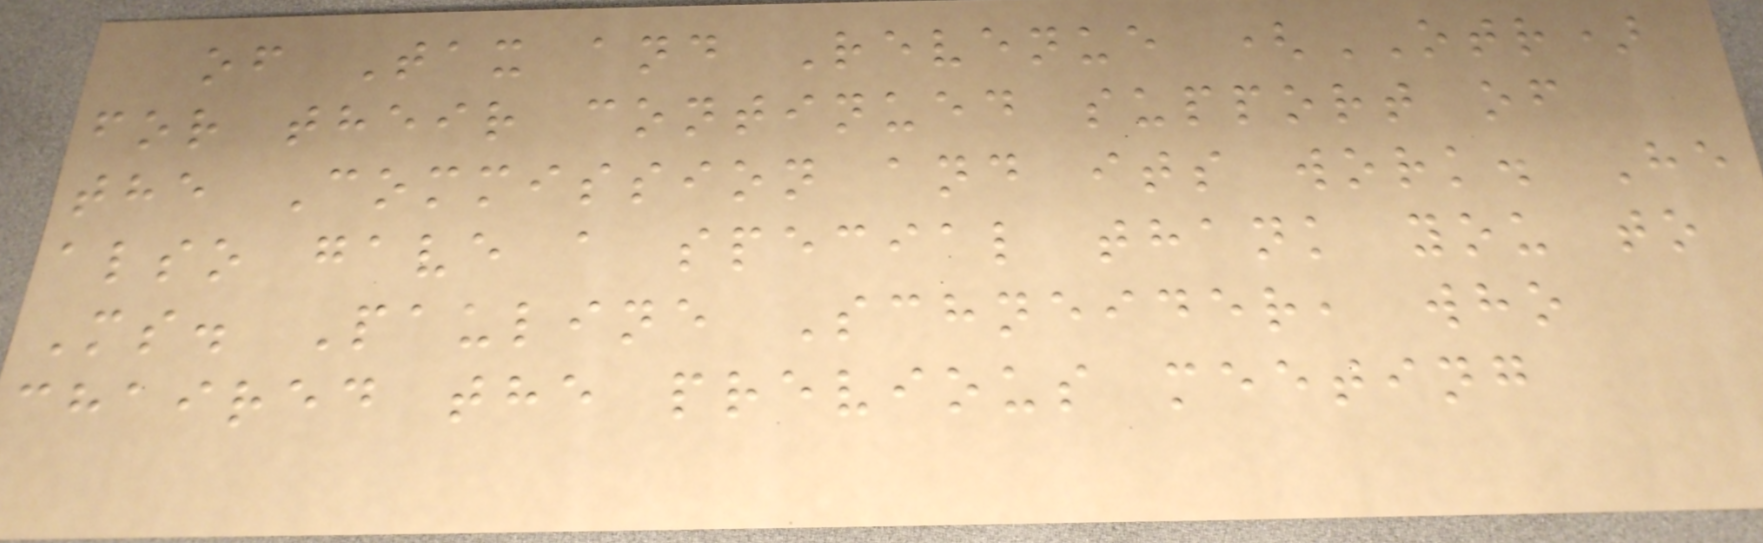of Tax and Revenue (OTR)
for their continued support of
the Commission and its work. He
also gave a special thank you to
Ms. Pauline Schneider, who
chaired the previous meeting
